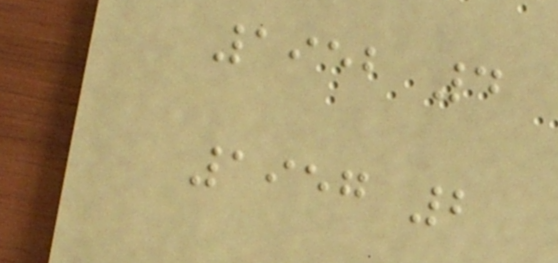1952 4
1957 2
